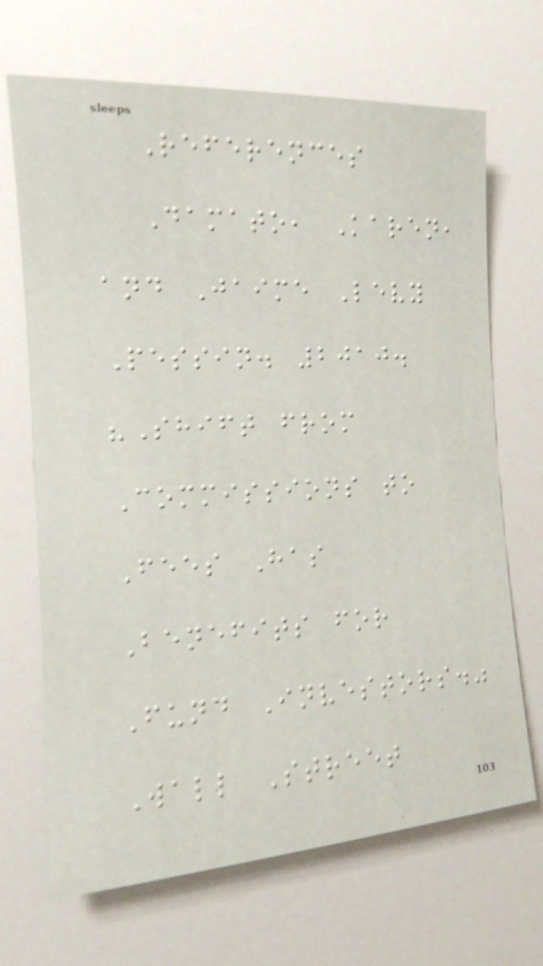References
Damato, Karen,
and Jaime Levy
Pessin. 2010.
"Shift from
Commissions to
Fees Has
Benefits for
Fund Investors."
Wall Street
